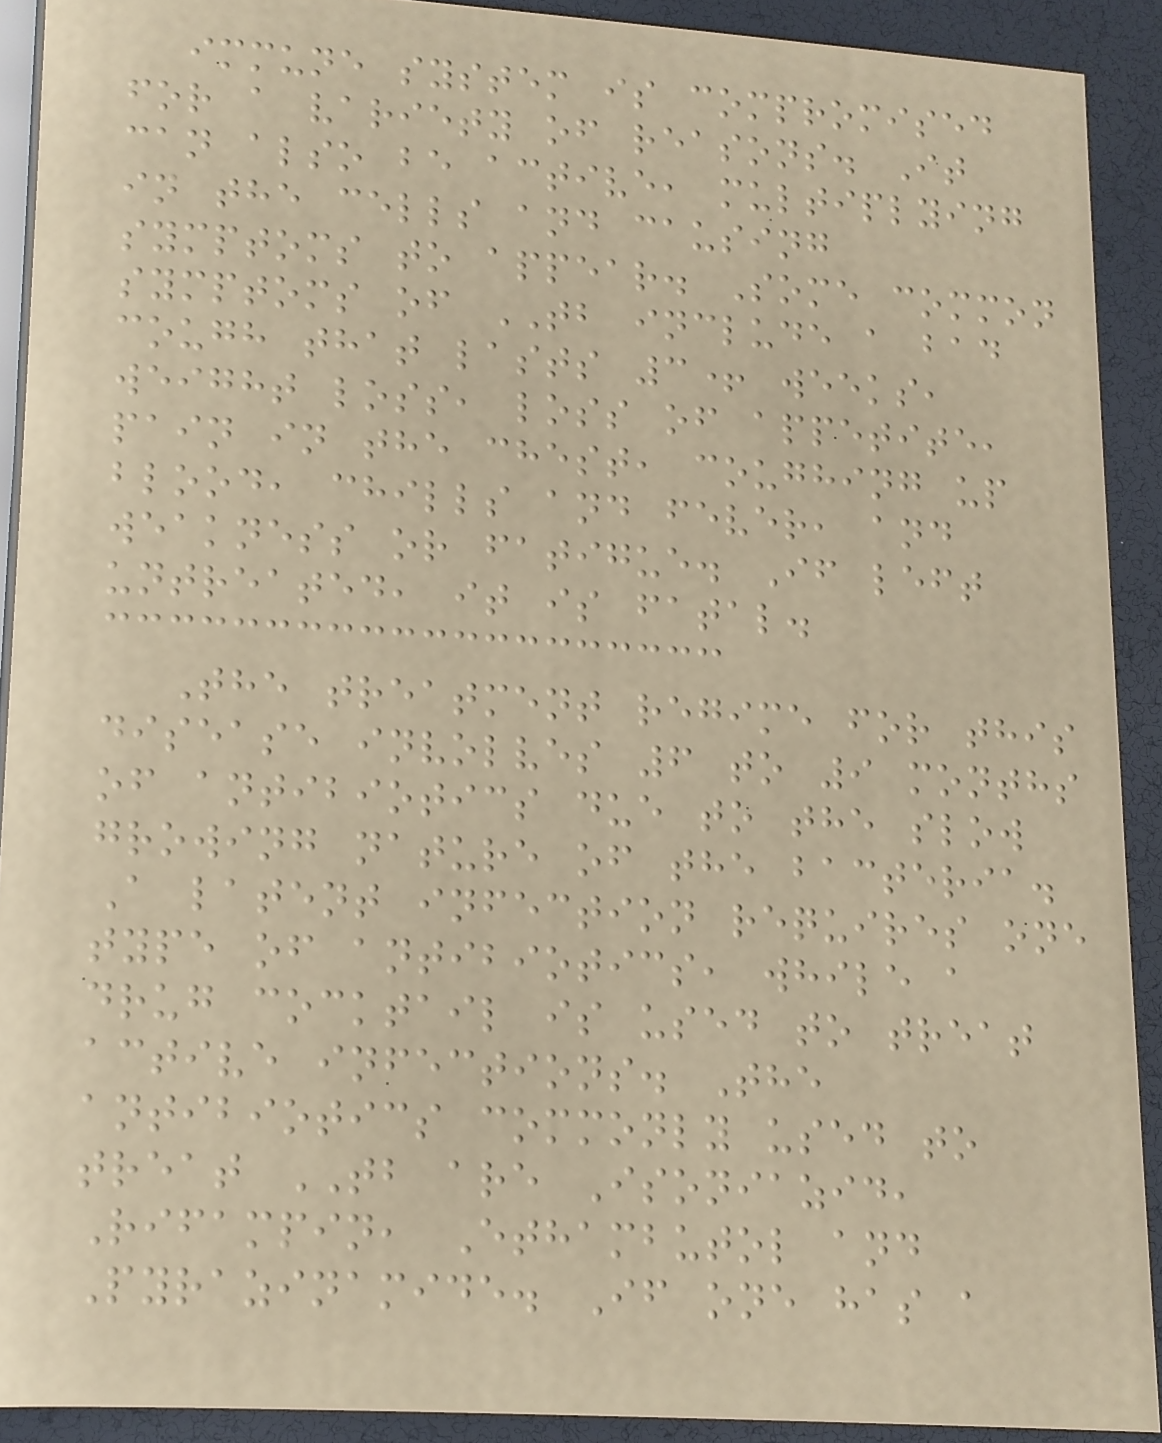immune system is compromised
for a variety of reasons. It
can also be active, multiplying
in the cells and causing
symptoms to appear. Some common
symptoms of TB include a bad
cough that lasts 3+ weeks,
weight loss, loss of appetite,
pain in the chest, coughing up
blood, chills and fever, and
weakness or fatigue. If left
untreated, it is fatal.
The treatment regime for this
disease involves 6 to 9 months
of antibiotics due to the slow
growing nature of the bacteria.
A latent infection requires one
type of antibiotics, while a
drug cocktail is used to treat
active infections. The
antibiotics commonly used to
treat TB are Isoniazid,
Rifampin, Ethambutol and
Pyrazinamide. If one has a
